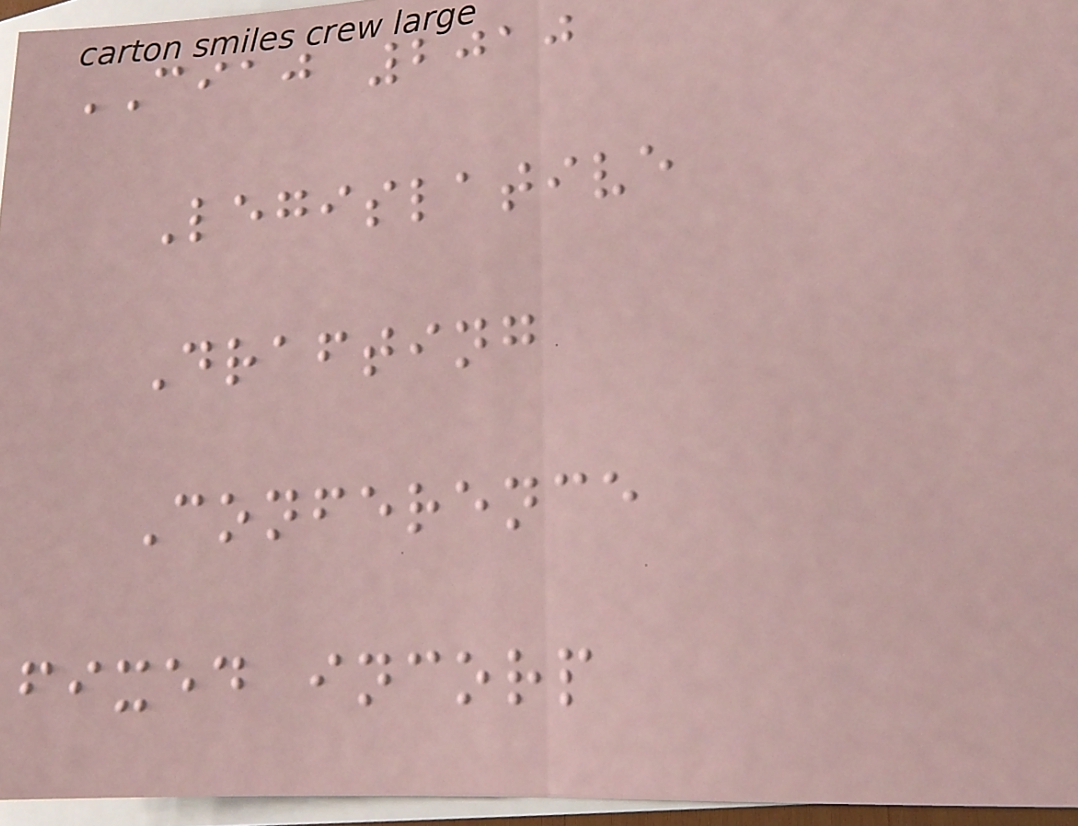CIAJ 2010
Legislative
Drafting
Conference
fixed incorp
